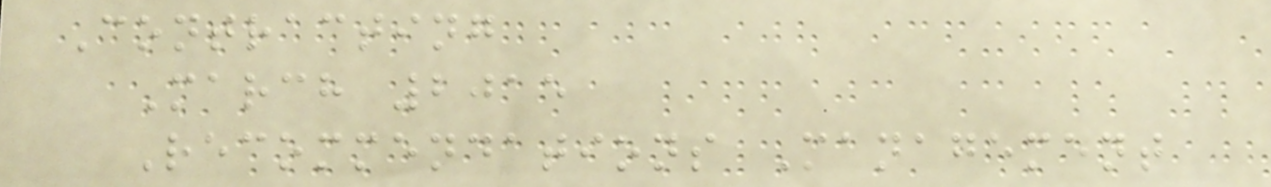Contracting
March 2015
Recommendations Management
